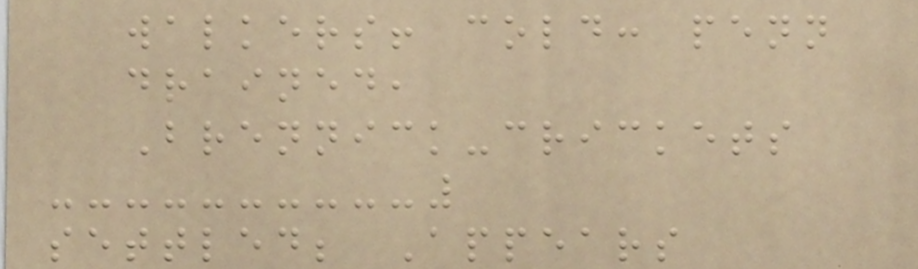walkers! cold: penn
drained,
Brennick-crickets
settled; Appears
